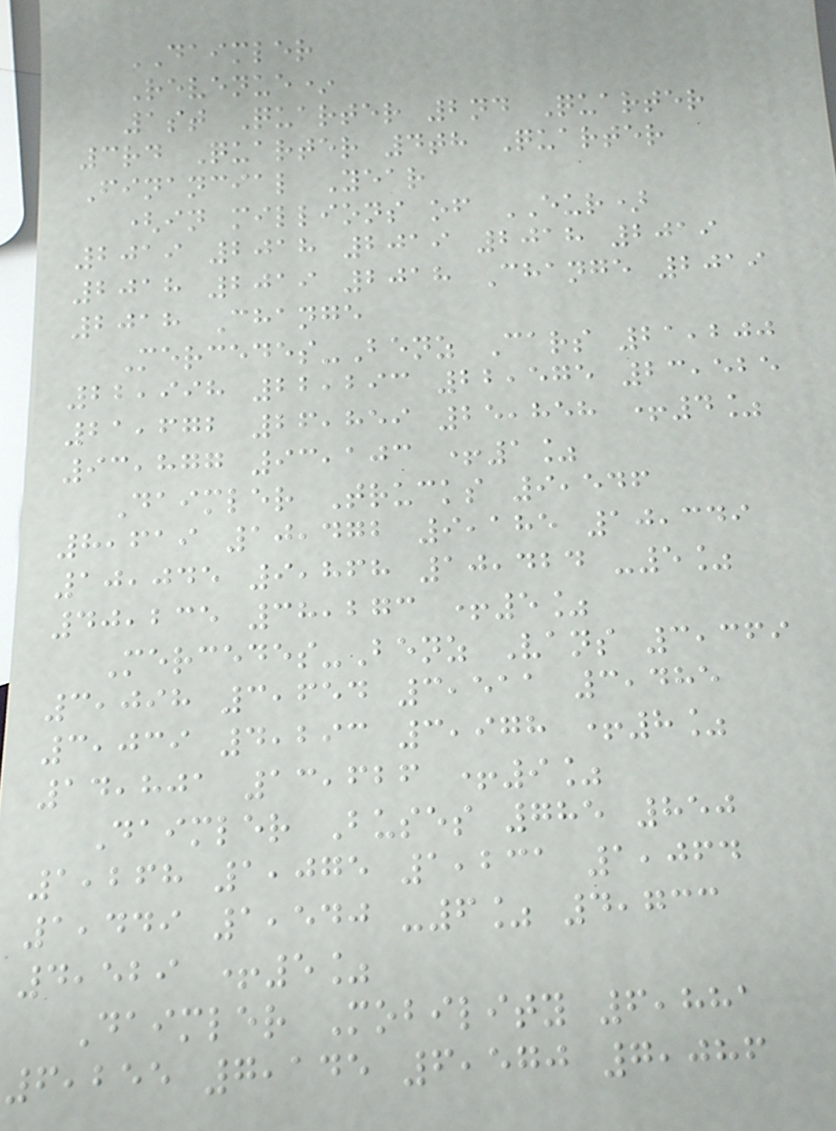DAIMLER
Revenue*
1st Quarter 2nd Quarter
3rd Quarter 4th Quarter
Financial Year
(in millions of EUR)
2019 2018 2019 2018 2019
2018 2019 2018 Change 2019
2018 Change
Mercedes-Benz Cars 21,200
22,998 22,293 22,575 23,525
21,672 26,859 25,858 +4%
93,877 93,103 +1%
Daimler Trucks 9,546
8,619 10,472 9,185 10,349
10,045 9,868 10,424 -5%
40,235 38,273 +5%
Mercedes-Benz Vans 3,369
3,098 3,654 3,511 3,485
3,039 4,293 3,978 +8%
14,801 13,626 +9%
Daimler Buses 785 850
1,268 1,075 1,231 1,064
1,449 1,540 -6% 4,733
4,529 +5%
Daimler Mobility 6,881
6,255 7,145 6,570 7,086
